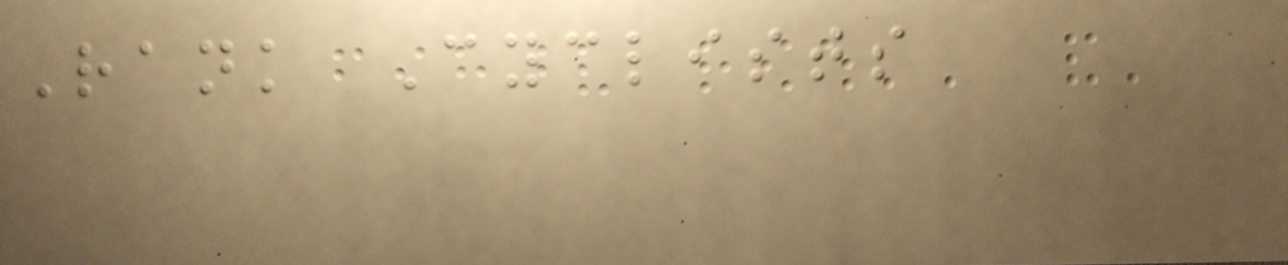Rank Cyclists
